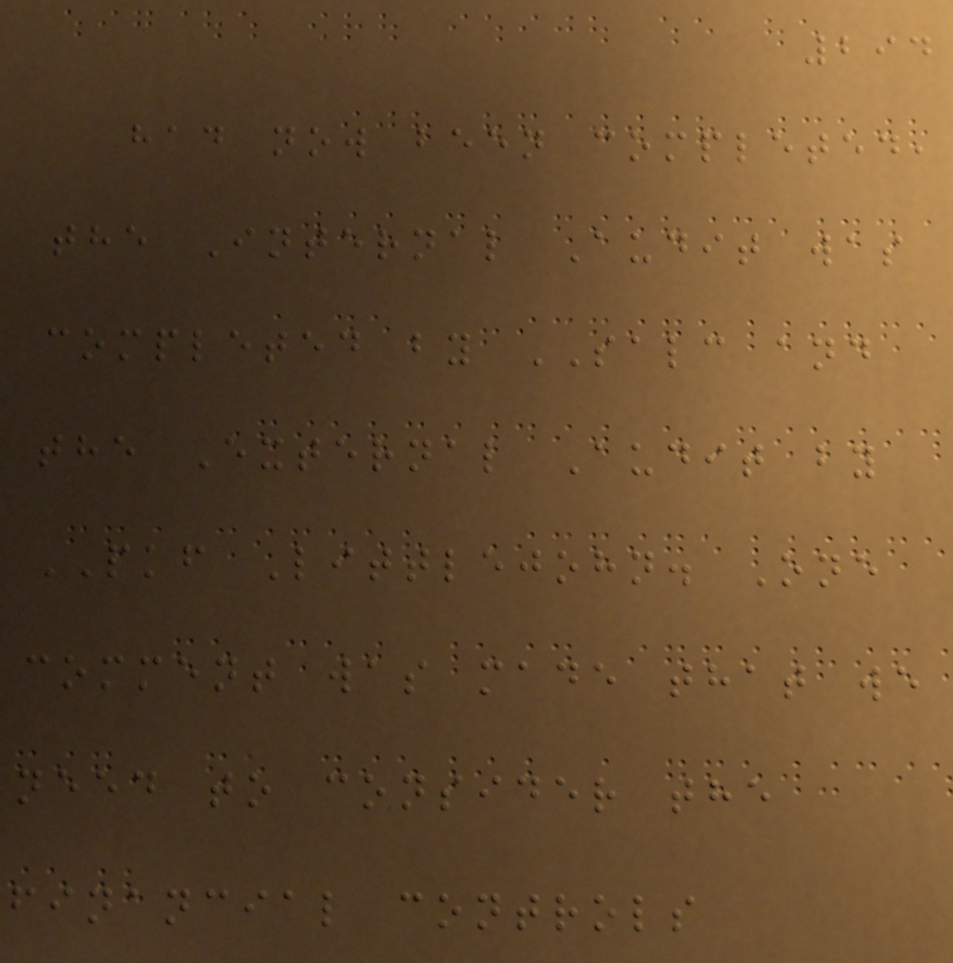294
had now been completed,
the Internal Audit was
completed by SALC and
the External Audit by
PKF Littlejohn. One
comment was made that we
need to consider the
financial controls
